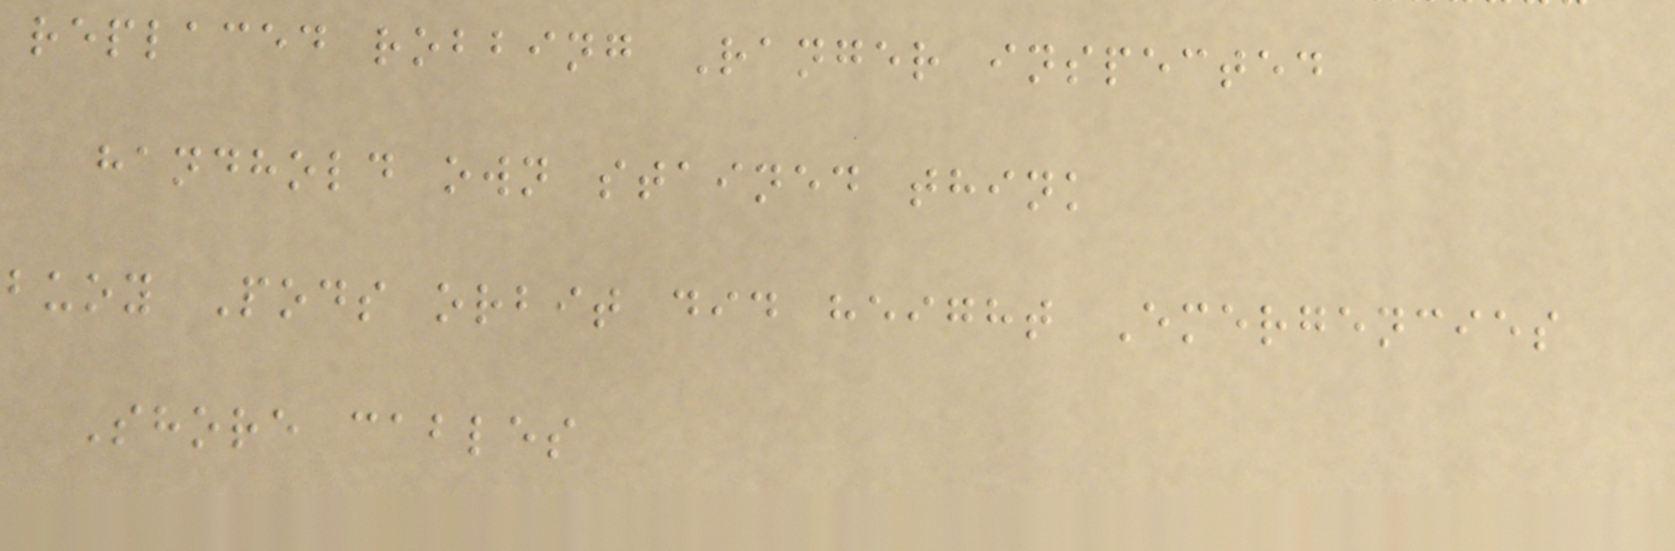replaced robbing Ranger inspected
handhold own stained think
buoy Pods orbit did height Emergencies
Shore cables
